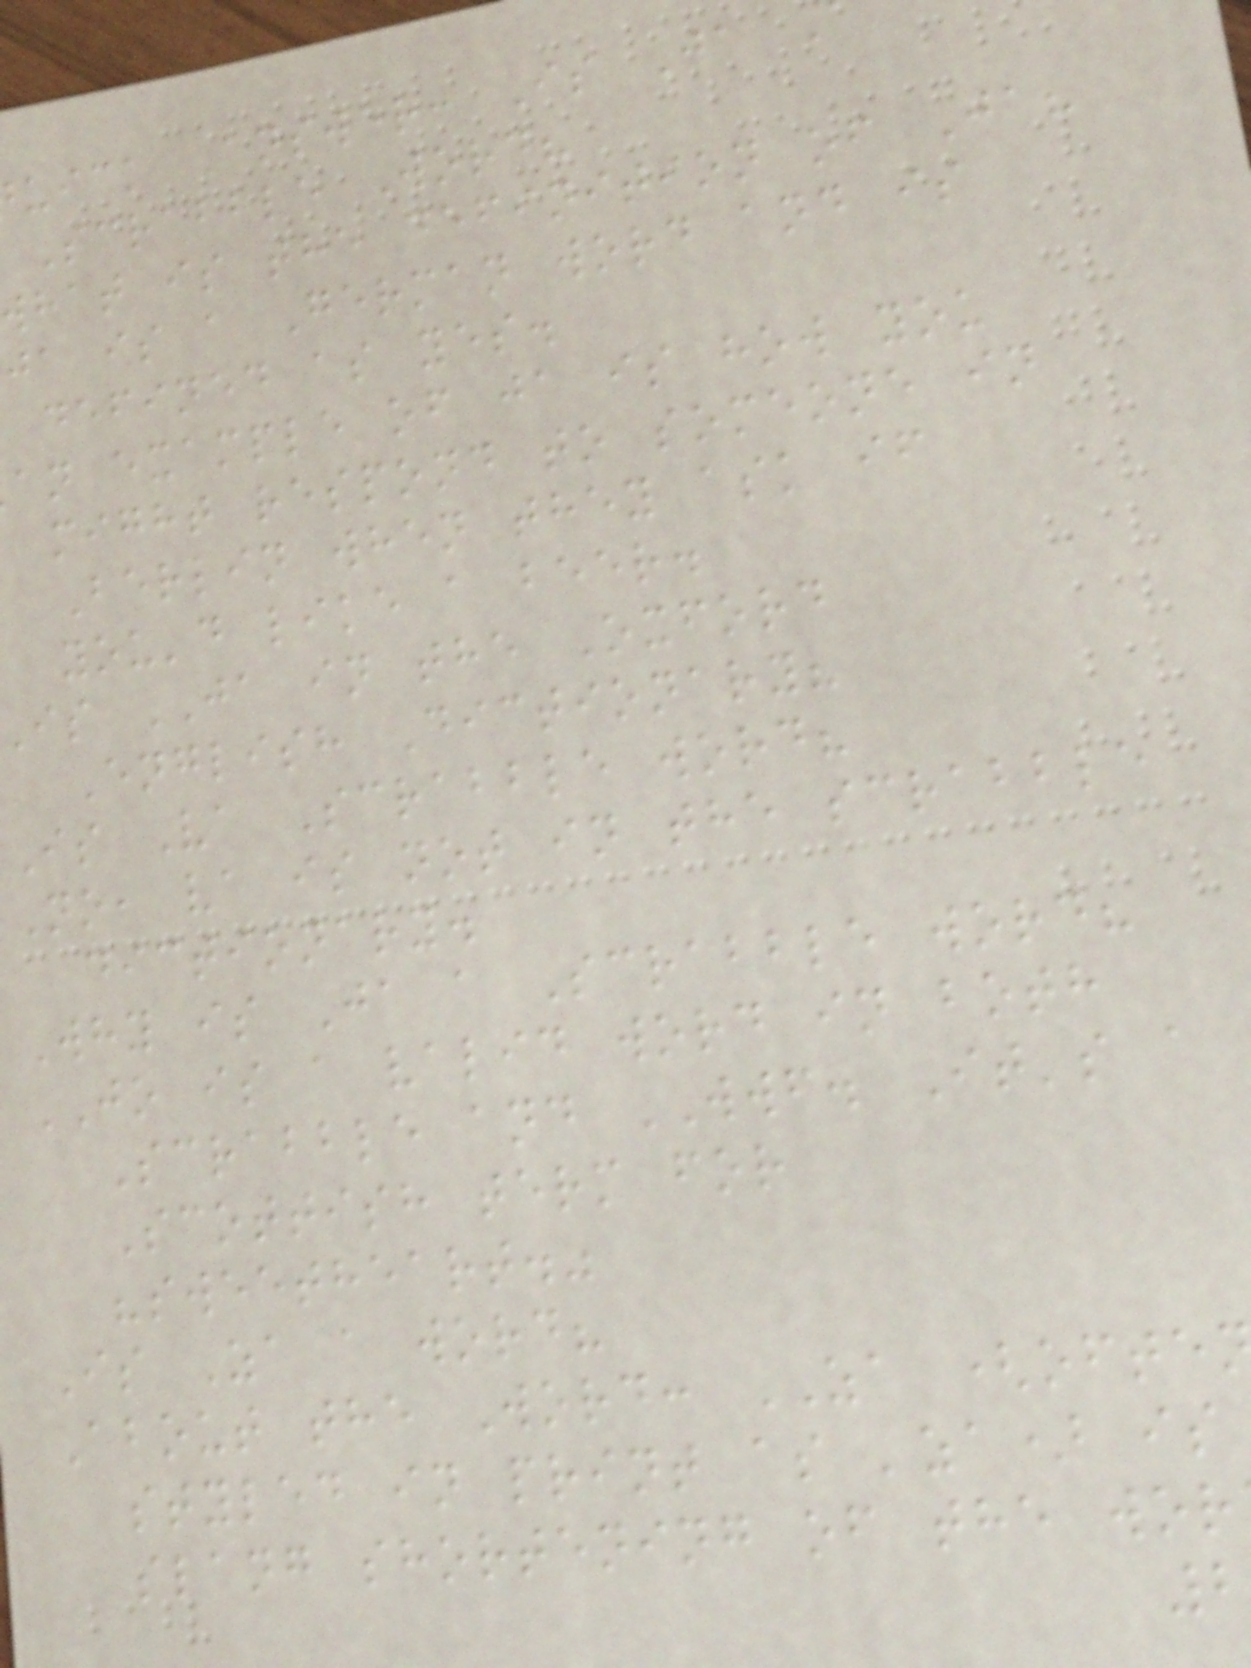uick Answer: Is Ja
Scrabble Word?
what is the definition of Ja?
ja is a German word and is
defined as yes.
an example of ja is how you
might respond to someone in
Berlin when they ask if
you'd like a beer.
is JA in the Oxford
English Dictionary?
Is Va Scrabble word?
No, va is not in the scrabble
dictionary.
Why is Ja a Scrabble word?
JO is a valid word in both
Scrabble and WWF. It's a
Scottish term for
"sweetheart."
Is Za a word?
About the Word: ZA (ofte
styled in print as 'za) is
slang shortening of the wor
